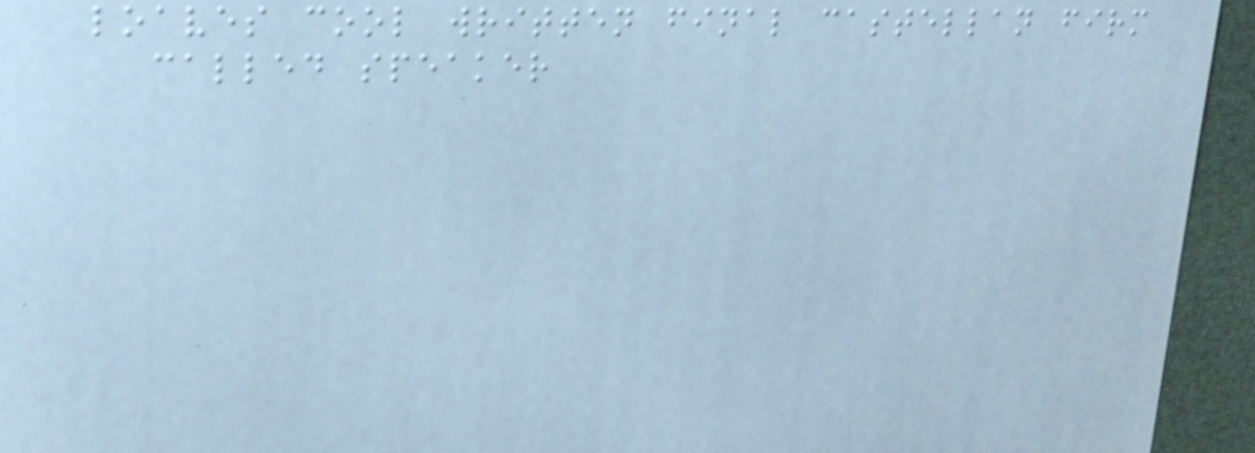loaves cool written final castellan firm
called speaker
